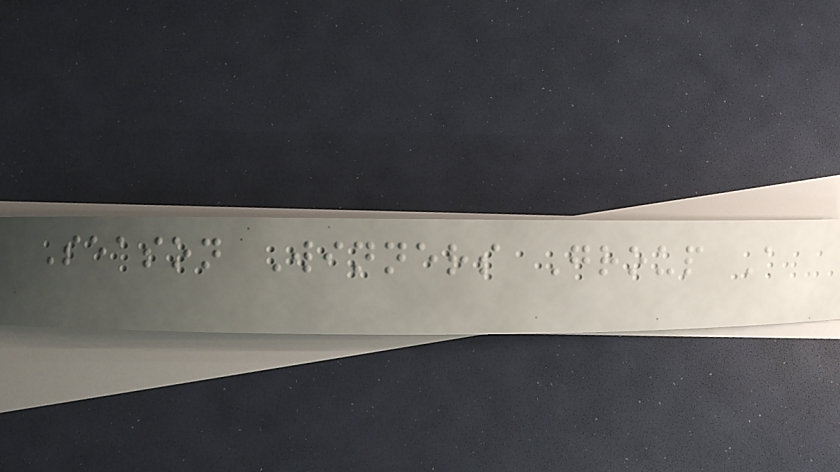Season Winners Group A
